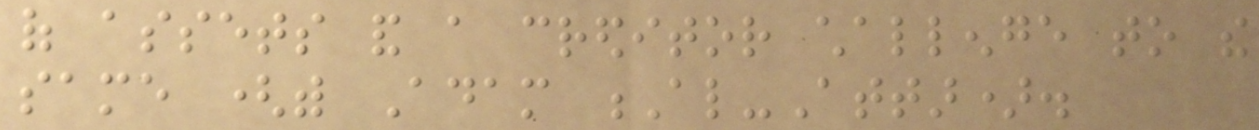of assets and a creditor challenge to the
same (with Adam Al-Attar).
